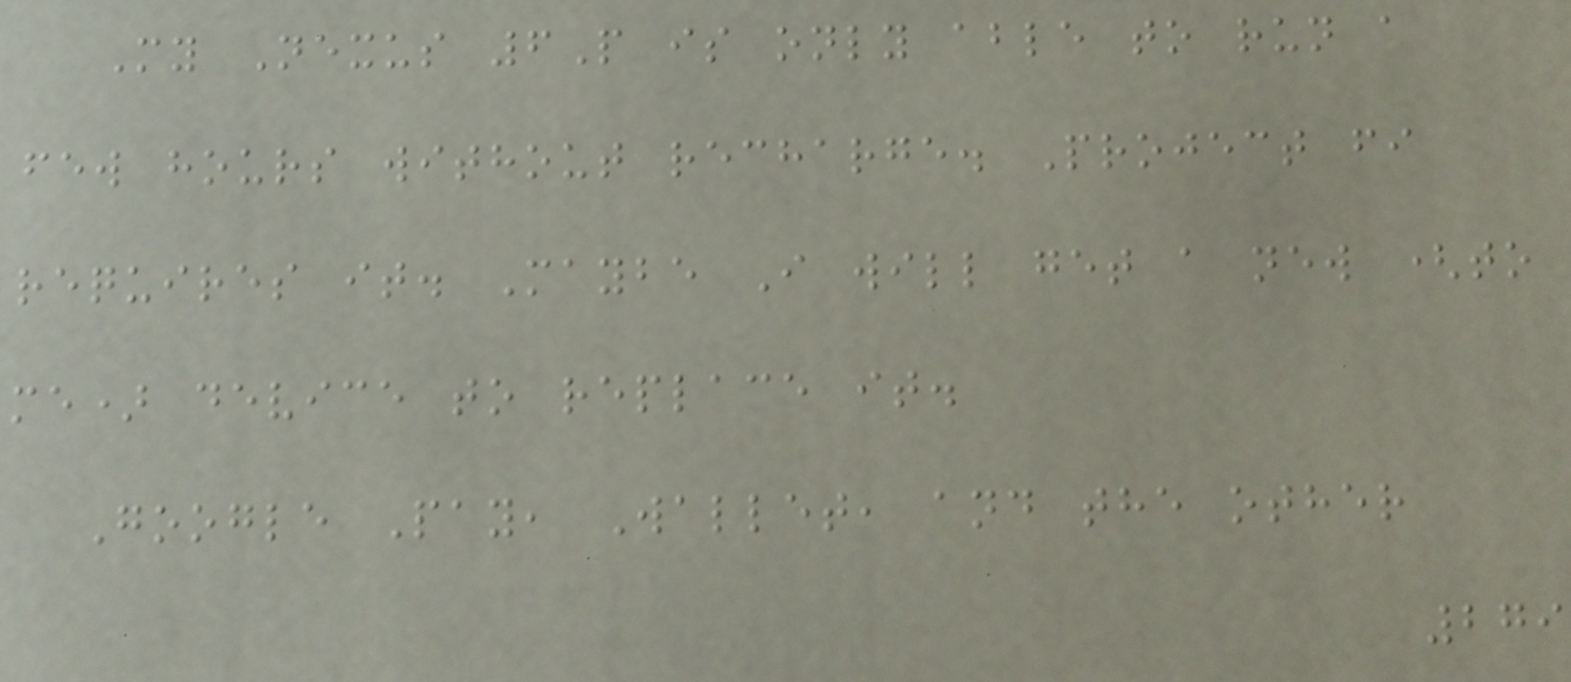My Nexus 6P is only able to run a
few hours without recharge. Project fi
requires it. Maybe I will get a new (to
me) device to replace it.
Google Pay, Wallet, and the other
279
